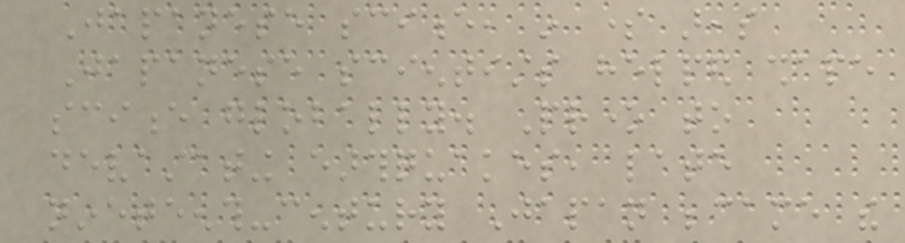Japanese science, in some areas
Japanese scientists helped shape
science globally. Prone to
devastating earthquakes, late
nineteenth-century Japan became the
